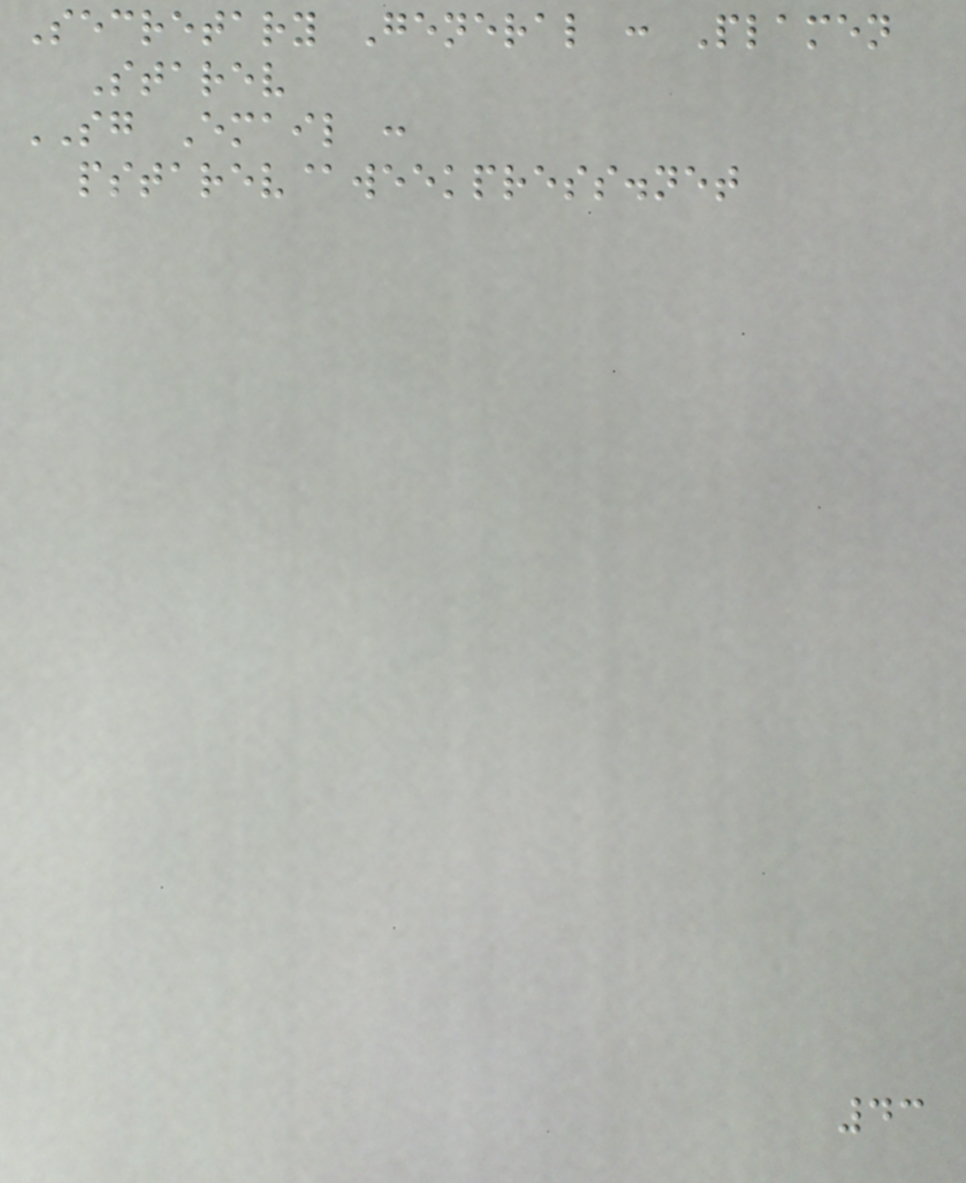Secretary General : Plamen
Starev
SG Email :
pstarev@weekpress.net
43
